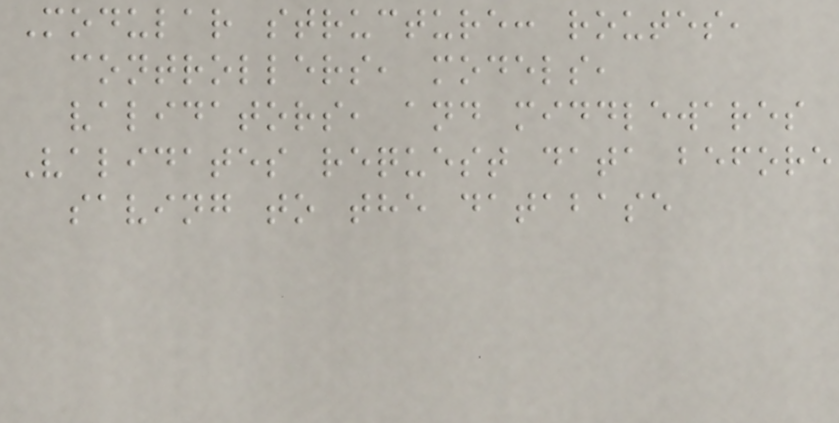Modular structure: routes,
controllers, models,
validators, and middlewares
Validates request data before
saving to the database
